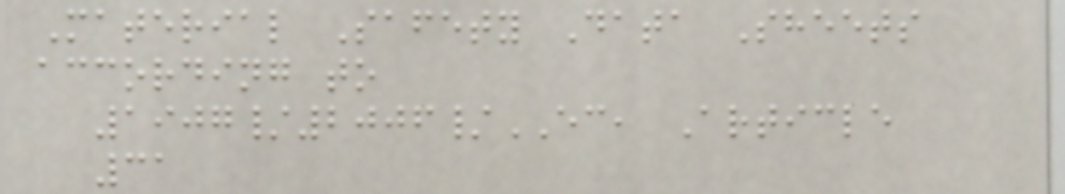Material Safety Data Sheets
according to
1907/2006/EC, Article
31
